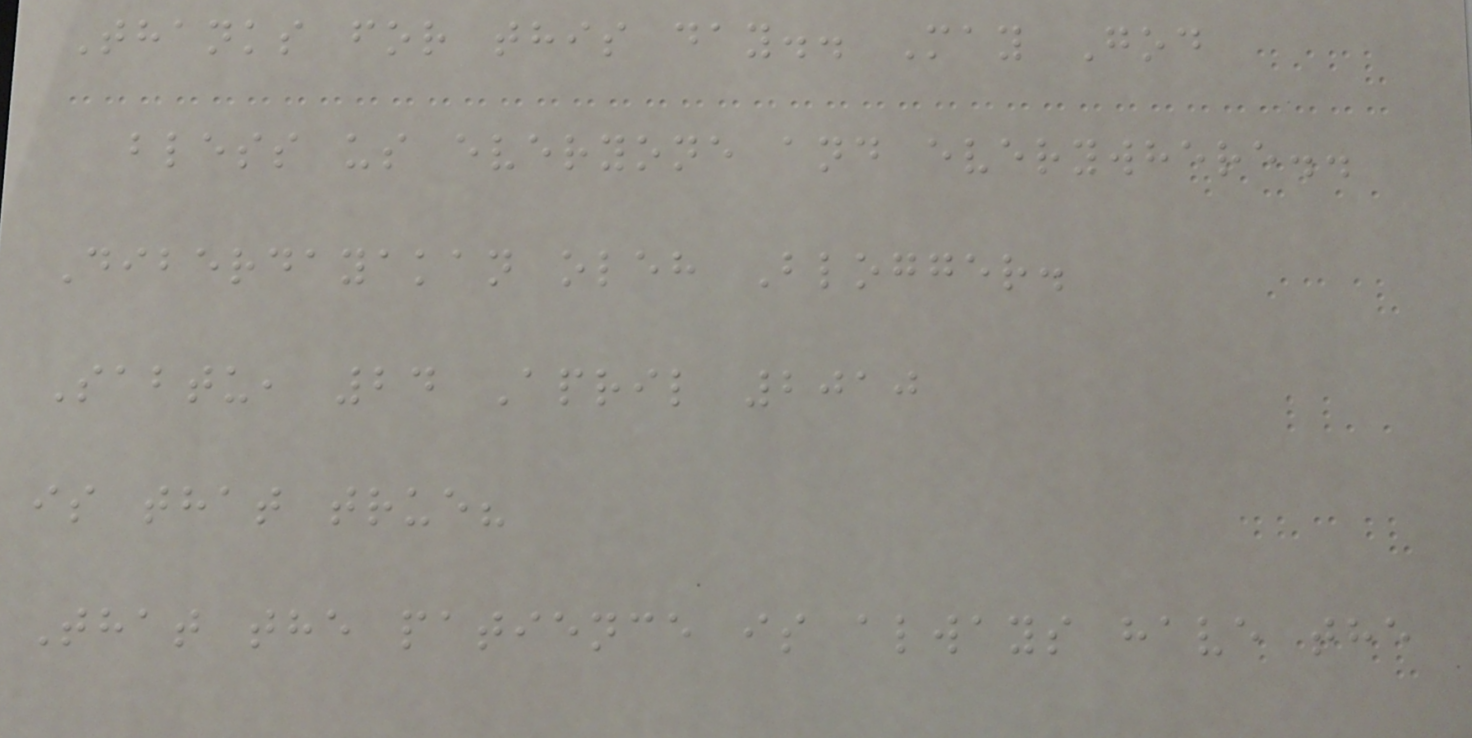Thanks for this day.. May God
bless us everyone and everywhere..
Diberdayakan oleh Blogger.
Sabtu, 24 April 2010
is that true?
That the patience is always have the
